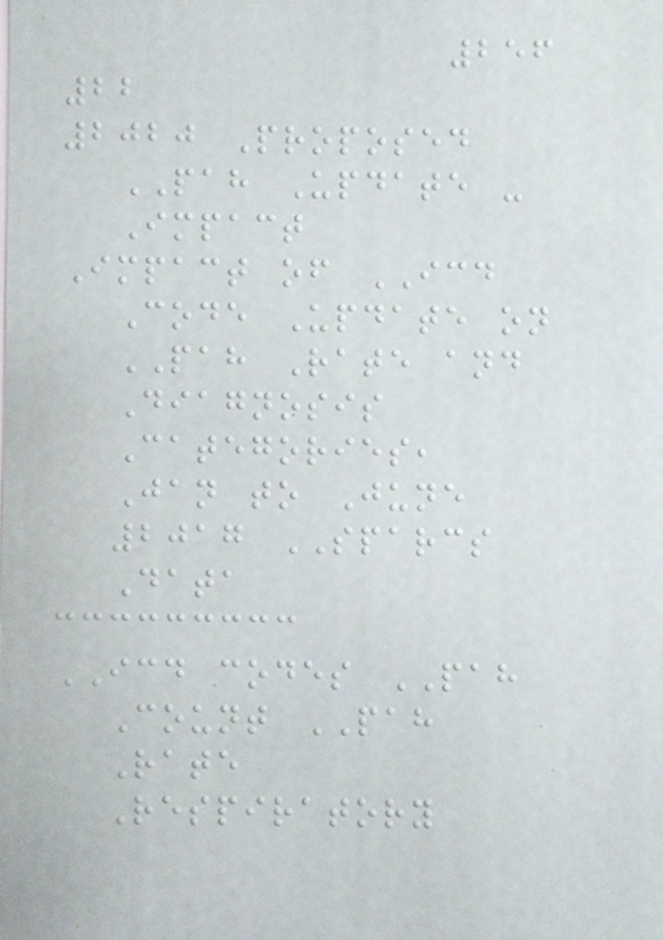256
22
2020 Proposed
PAH Update -
Impact
Impact of ICD
Code Update on
PAH Rate and
Diagnosis
Categories,
Jan to June
2017 SPARCS
Data
ICD codes PAH
Count PAH
Rate
Respiratory
